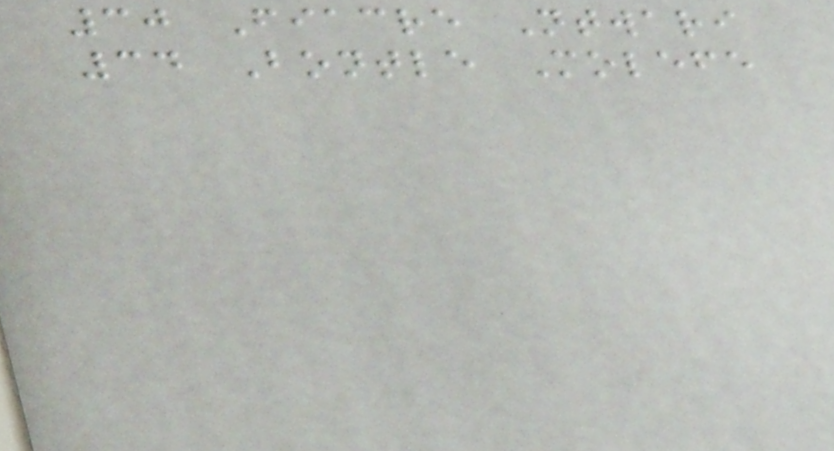30 Fiacre Ntwari
34 Bontle Molefe
